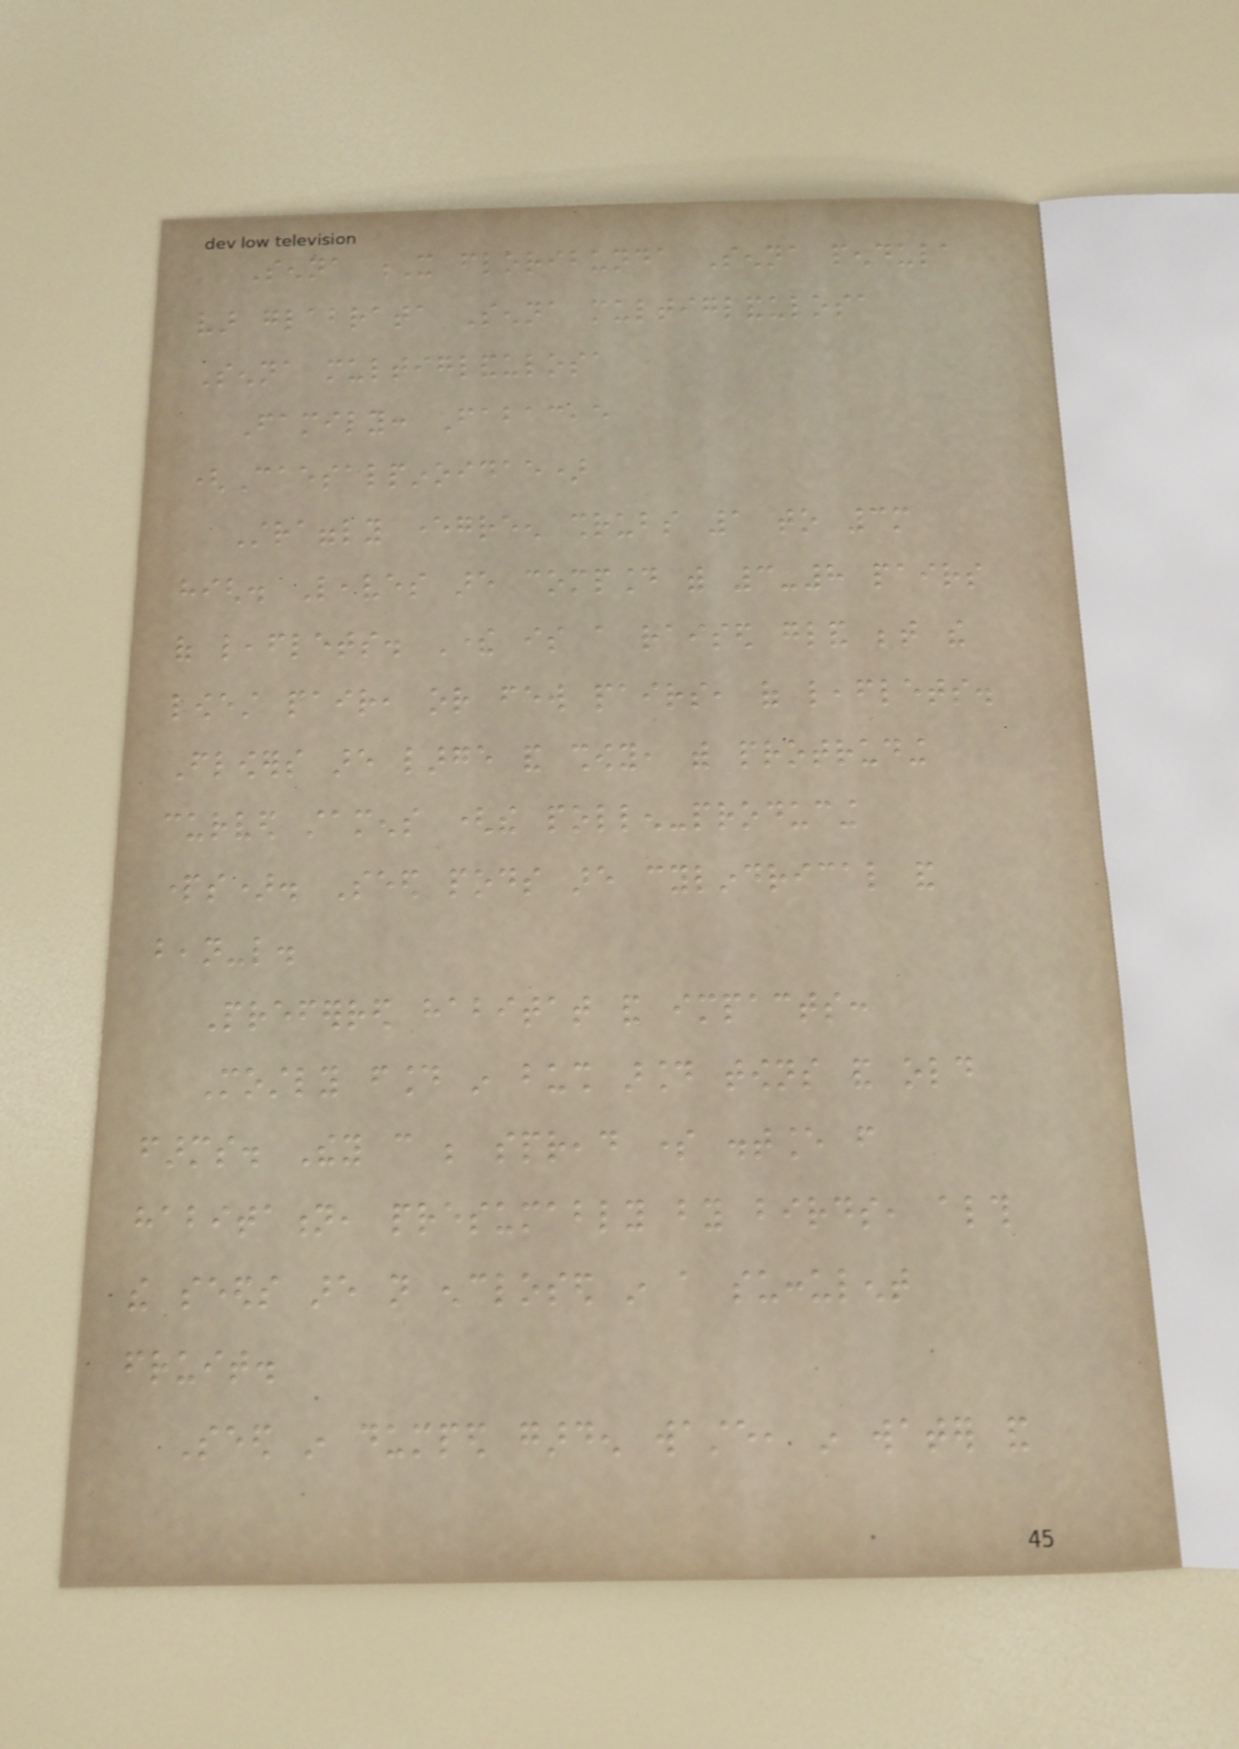Senna X floribunda Senna pendula
var glabrata Senna multiglandulosa
Senna multiglandulosa
Family: Fabaceae
(Caesalpinoidae)
Straggly evergreen shrubs 1 to 3m
high. Leaves are compound with 3-8 pairs
of leaflets. There is a raised gland between the
lowest pair, or few pairs, of leaflets.
Flowers are large and showy, with protruding
curved stamens (the pollen-producing
parts). Seed pods are cylindrical and
bean-like.
Preferred habitat and impacts:
Mostly found in bush around towns and old
farms. They can be spread some distance from
habitation, presumably by birds, although
the seeds are not enclosed in a succulent
fruit.
Seed in dumped garden waste, in water and
